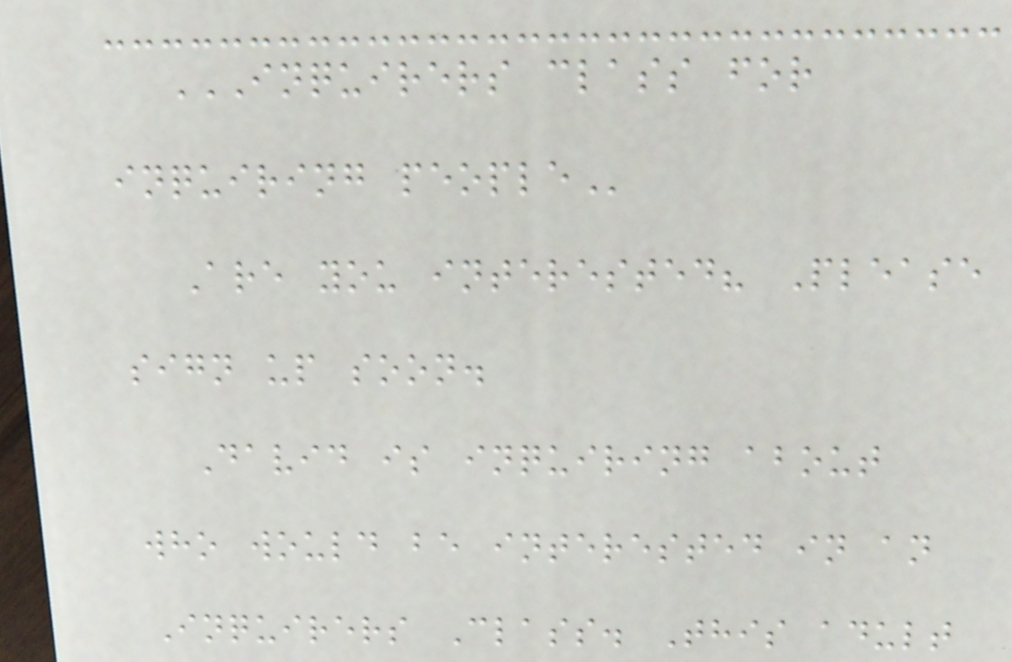INQUIRERS CLASS FOR
INQUIRING PEOPLE
Are you interested? Please
sign up soon.
David is inquiring about
who would be interested in an
Inquirers Class. This adult
